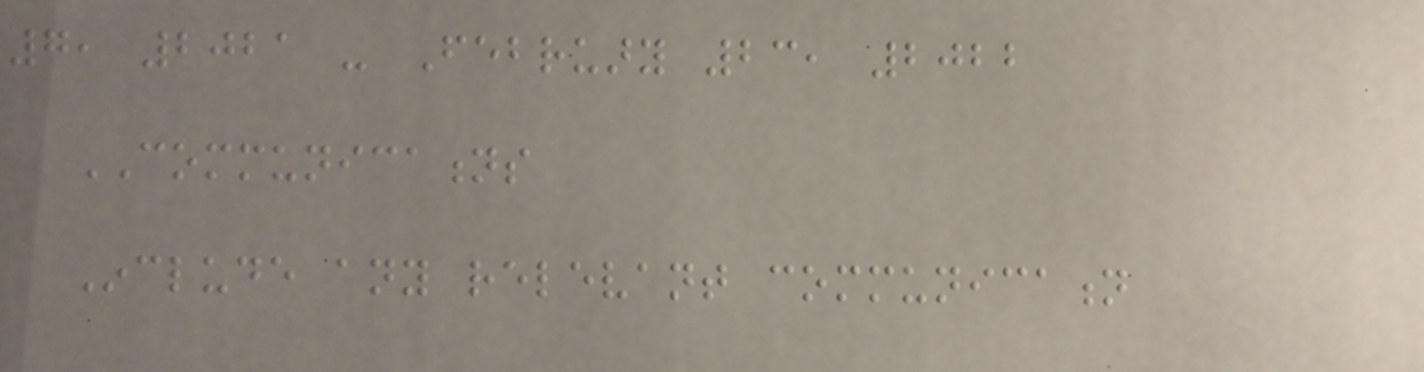7, 2021 - February 23, 2022
COMMUNICATIONS
Include any relevant communication
